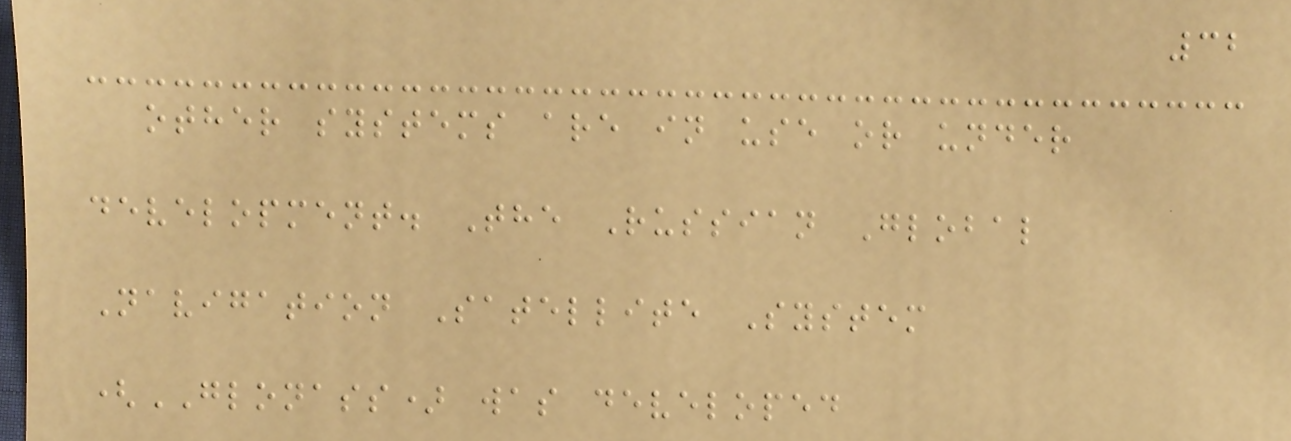32
other systems are in use or under
development. The Russian Global
Navigation Satellite System
(GLONASS) was developed
